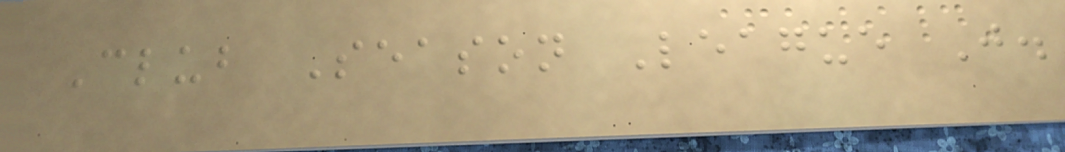Club Season League J.
